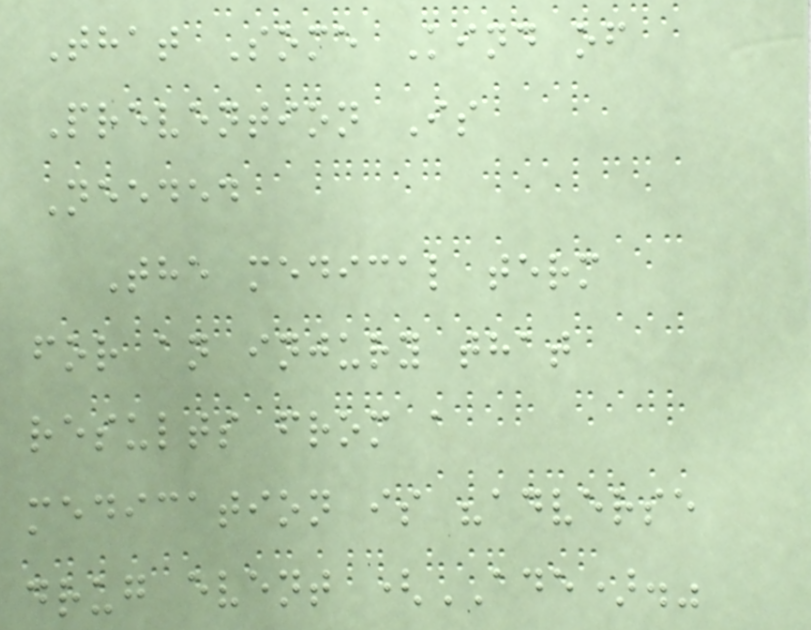That Some Kind of
Prevention Is
Needed
The medical term
for an injury that
results from a
medication is "adverse
drug event (ADE)."
